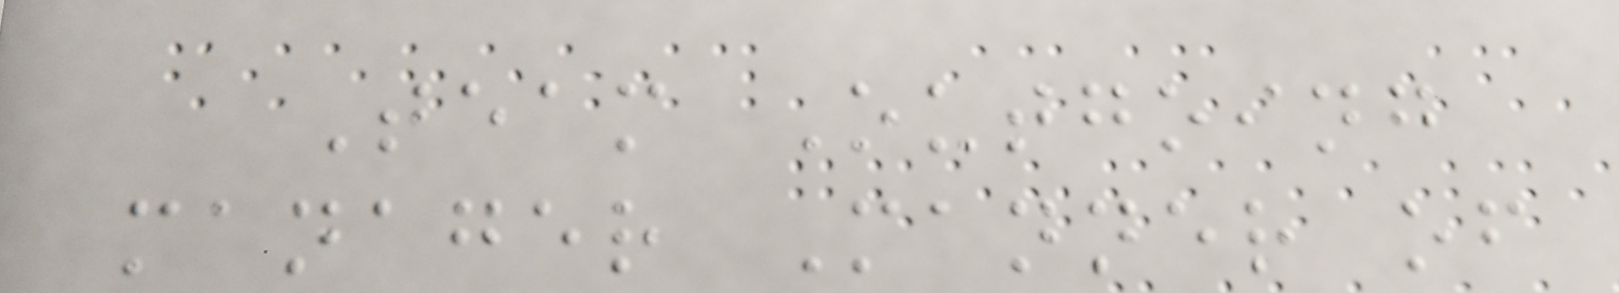Team Outgoing
manager Manner of
